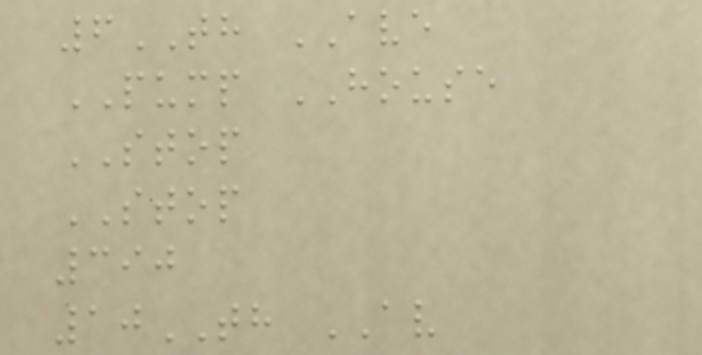6TH AVE
PUMP HOUSE
STOP
STOP
390
10TH AV
